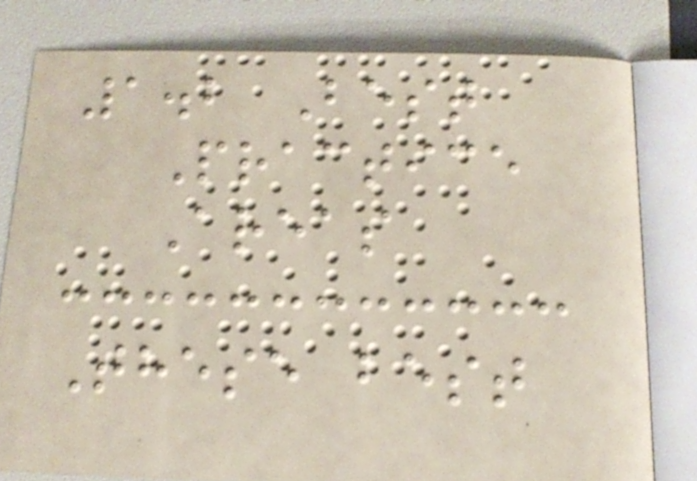1.2 Best
Practice
Areas
These best
